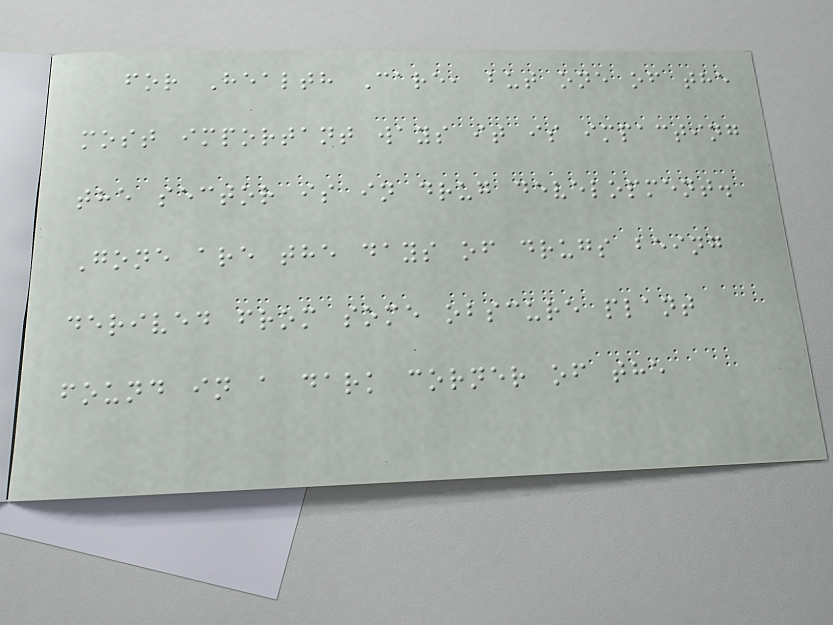for Health Care, but one of the
most important ways it is impacting
the sector is in drug development.
Gone are the days of drugs being
derived from some obscure plant
found in a dark corner of the
